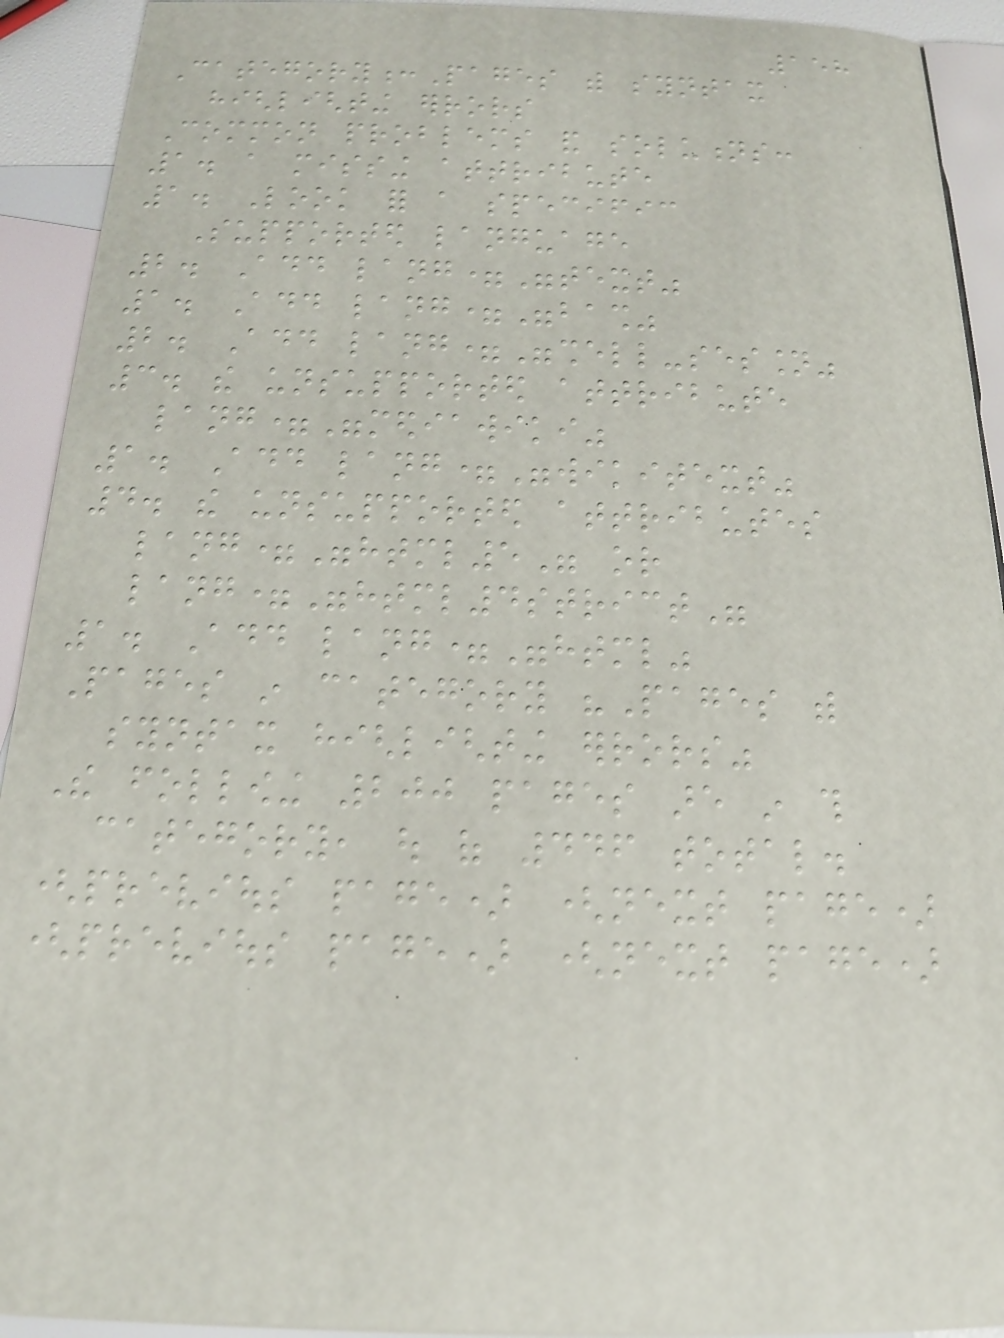158
Category:Pages with syntax
highlighting errors
Common problems and solutions:
1. a missing attribute
1. Look for a specific
Supported language
2. Add lang="text"
1. Add lang="bash"
2. Add lang="shell-session"
3. the unsupported attribute
lang="mediawiki"
1. Add lang="wikitext"
4. the unsupported attributes
lang="html5" or
lang="html4strict"
1. Add lang="html"
Pages in category "Pages with
syntax highlighting errors"
The following 200 pages are in this
category, out of 446 total.
(previous page) (next page)
(previous page) (next page)
